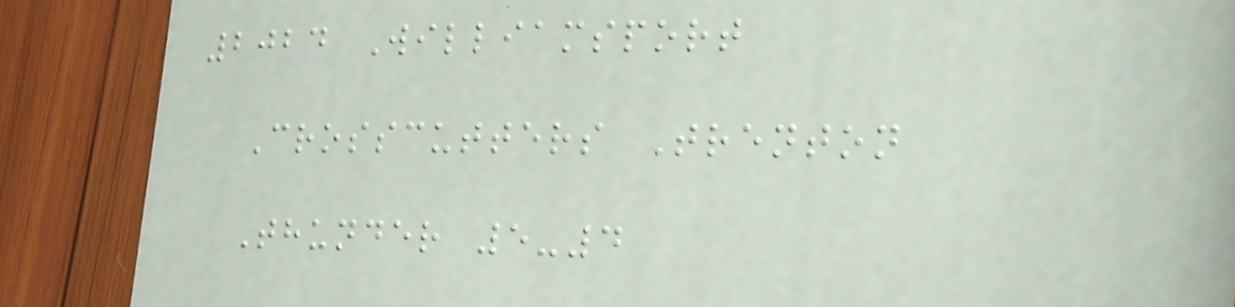2024 Williamsport
Crosscutters Trenton
Thunder 5-4
